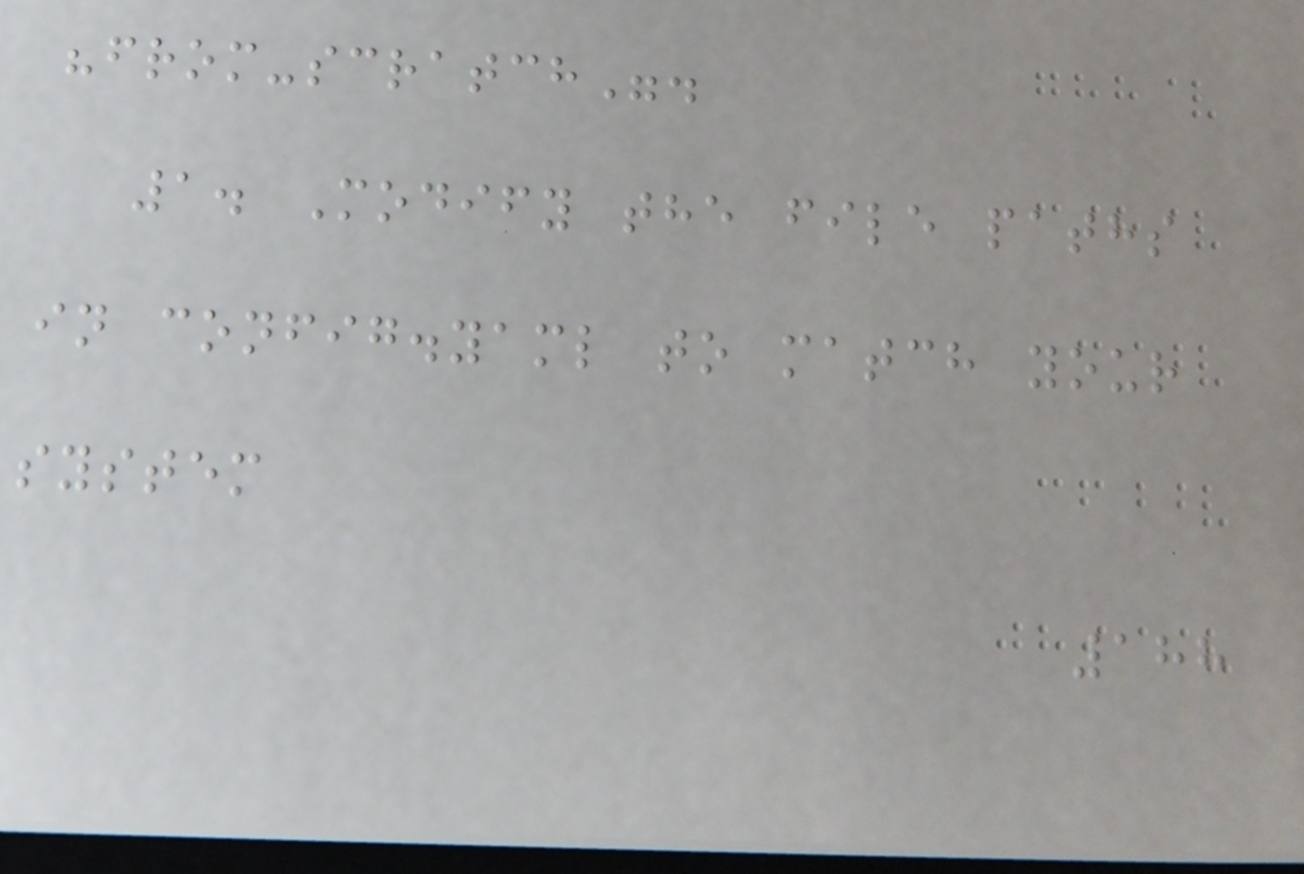"from-scratch".
1. Modify the file paths
in config.yaml to match your
system
188
